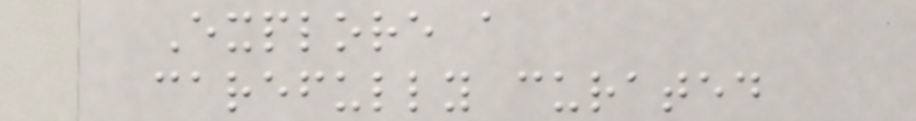Explore a
carefully curated
